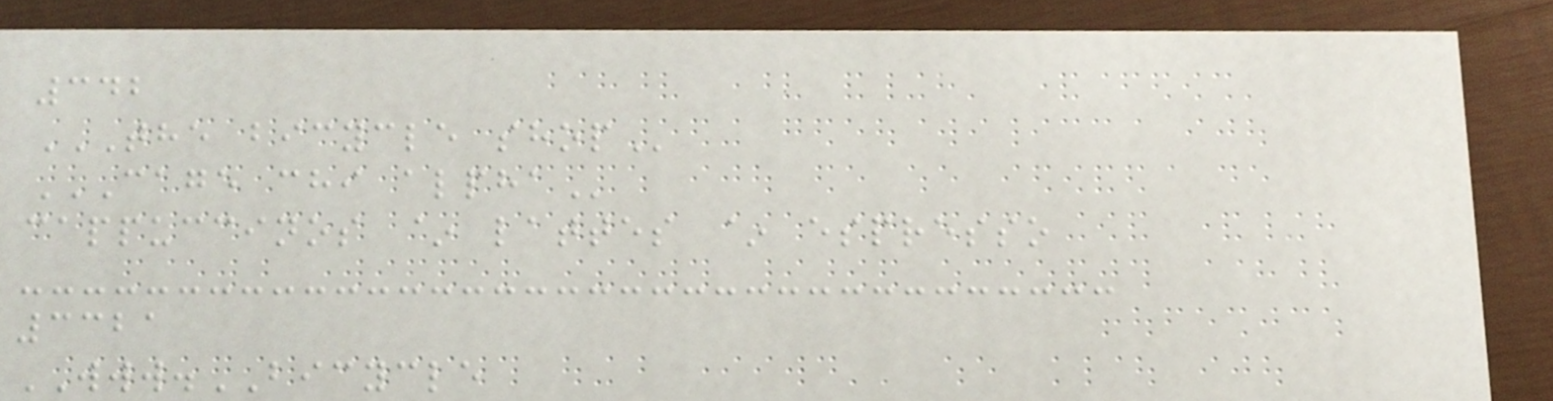342
THE BICYCLE SHOP
CAGE CHI ALPHA
cappuccinos ~ lattes ~ espresso
3321
WWW.BICYCLE
